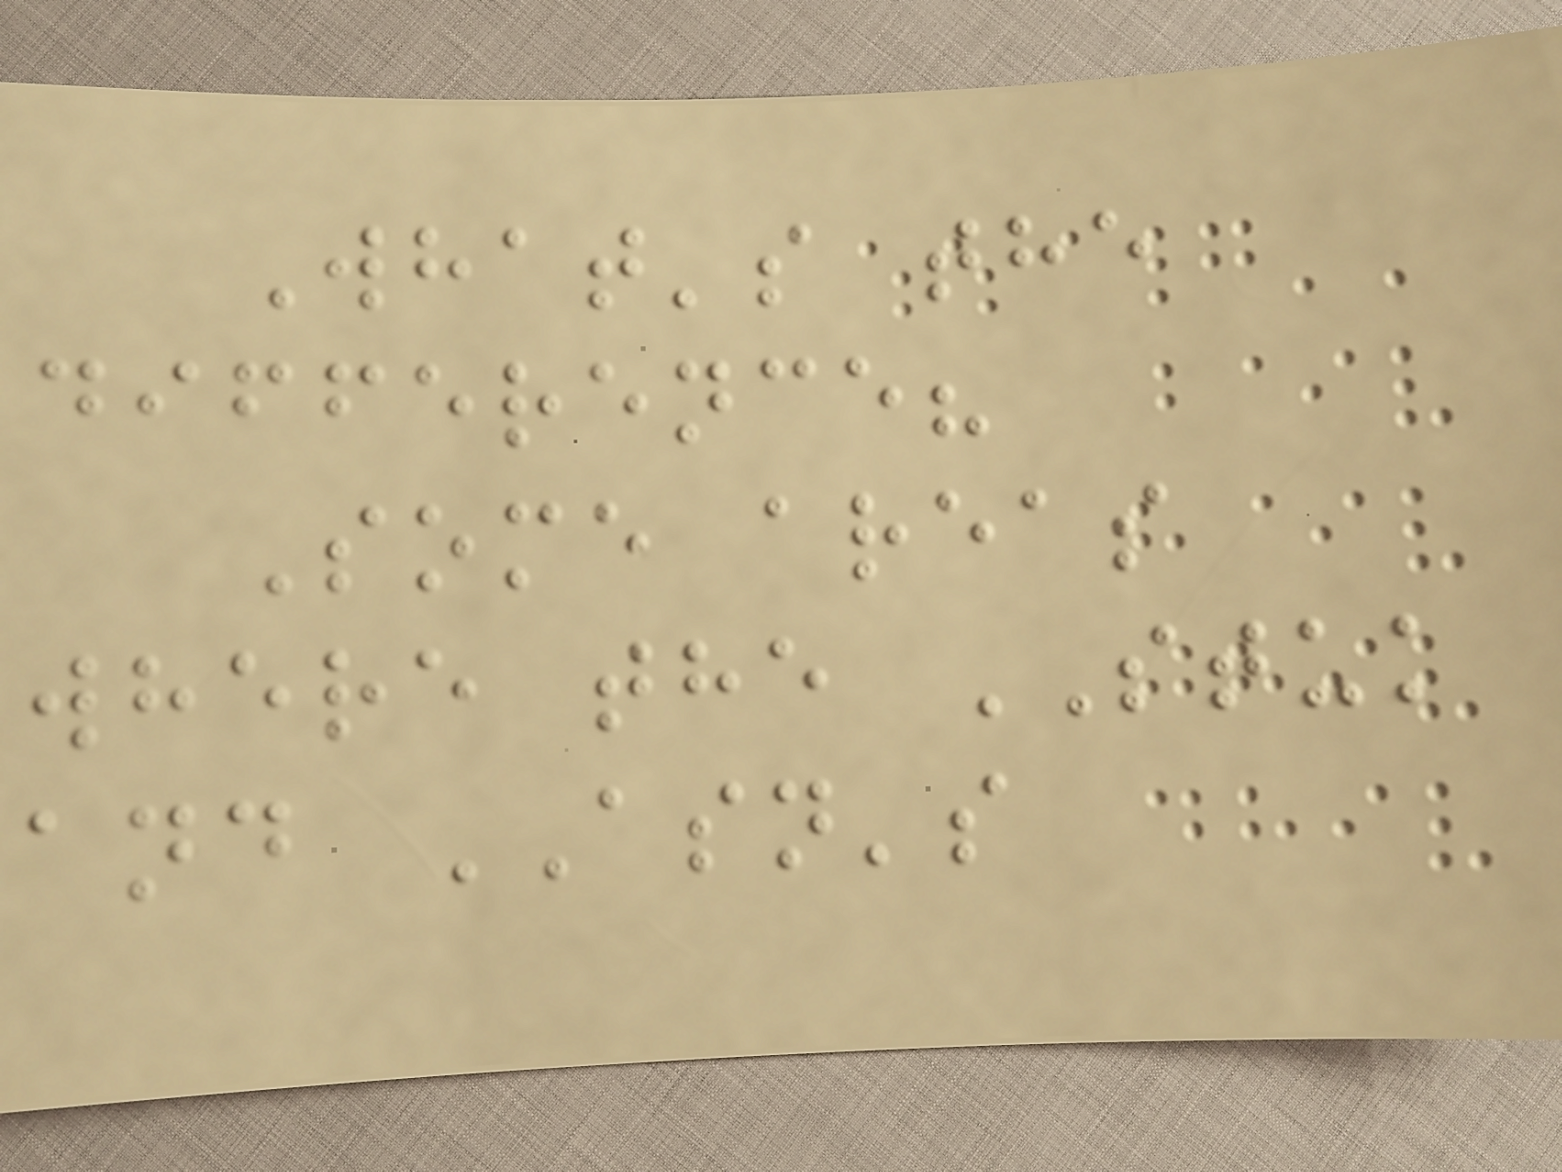What's the
difference?
Some areas
where the STUK
and ASN's
